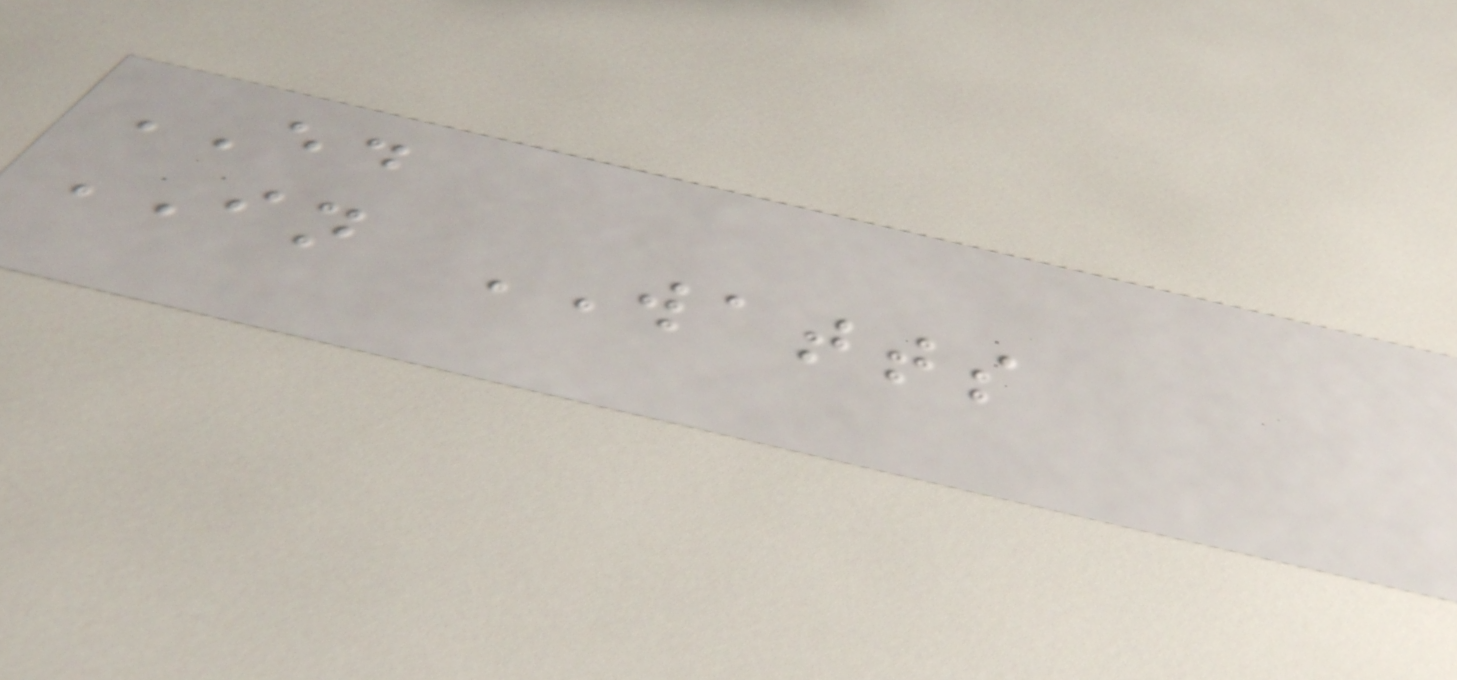ED
IN WATTS
